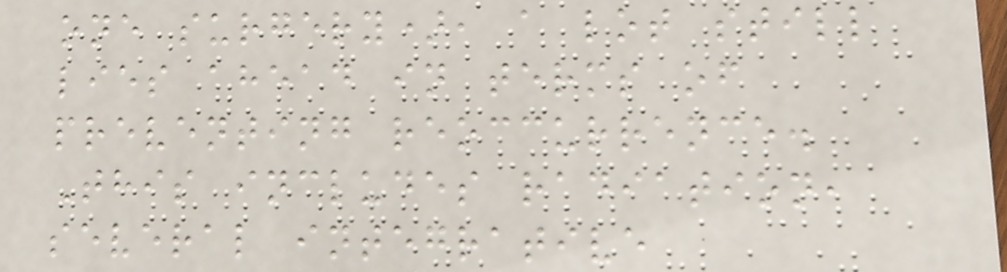one surgery), a lot still
lies ahead in terms of
preventing reoccurrence.
This includes radiation,
several integrative
